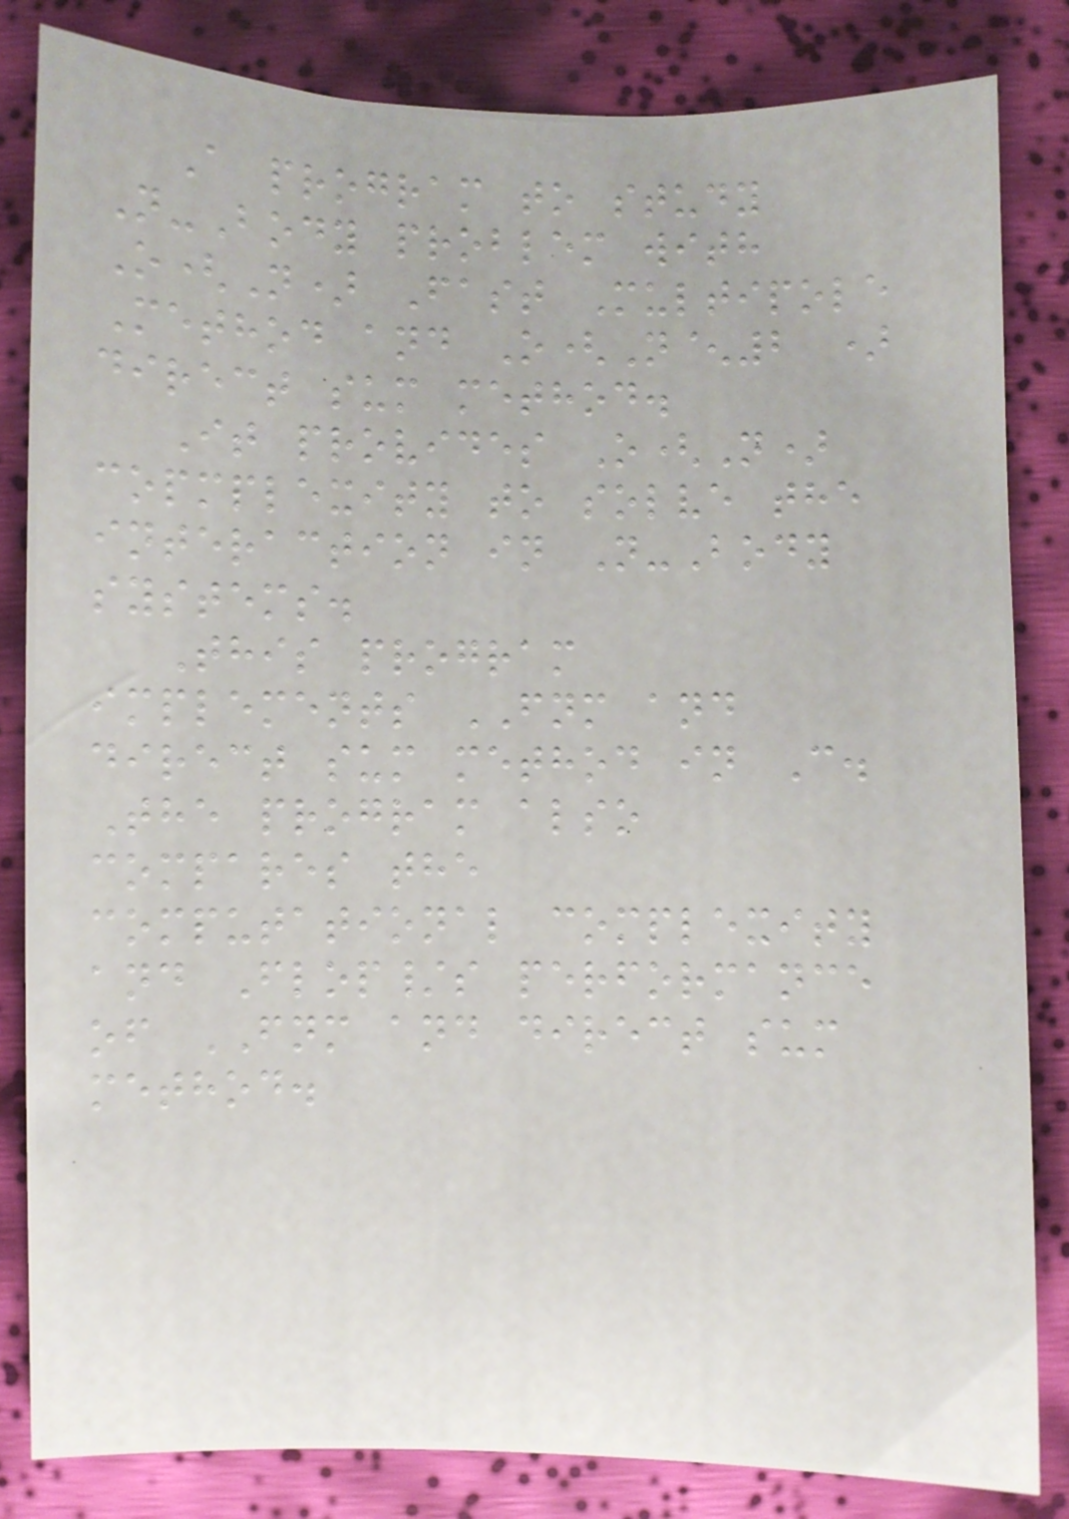A program to study
N-Body problem with
O(N) Fast Multipole
Method and O(N^2 )
direct sum method.
It provides O(N)
copmplexity to solve the
interaction in N-Body
systems.
This program
implements FNM and
direct sum method in C.
The program also
compares the
computational complexity
and Flop/s performance
of FNM and direct sum
method.
